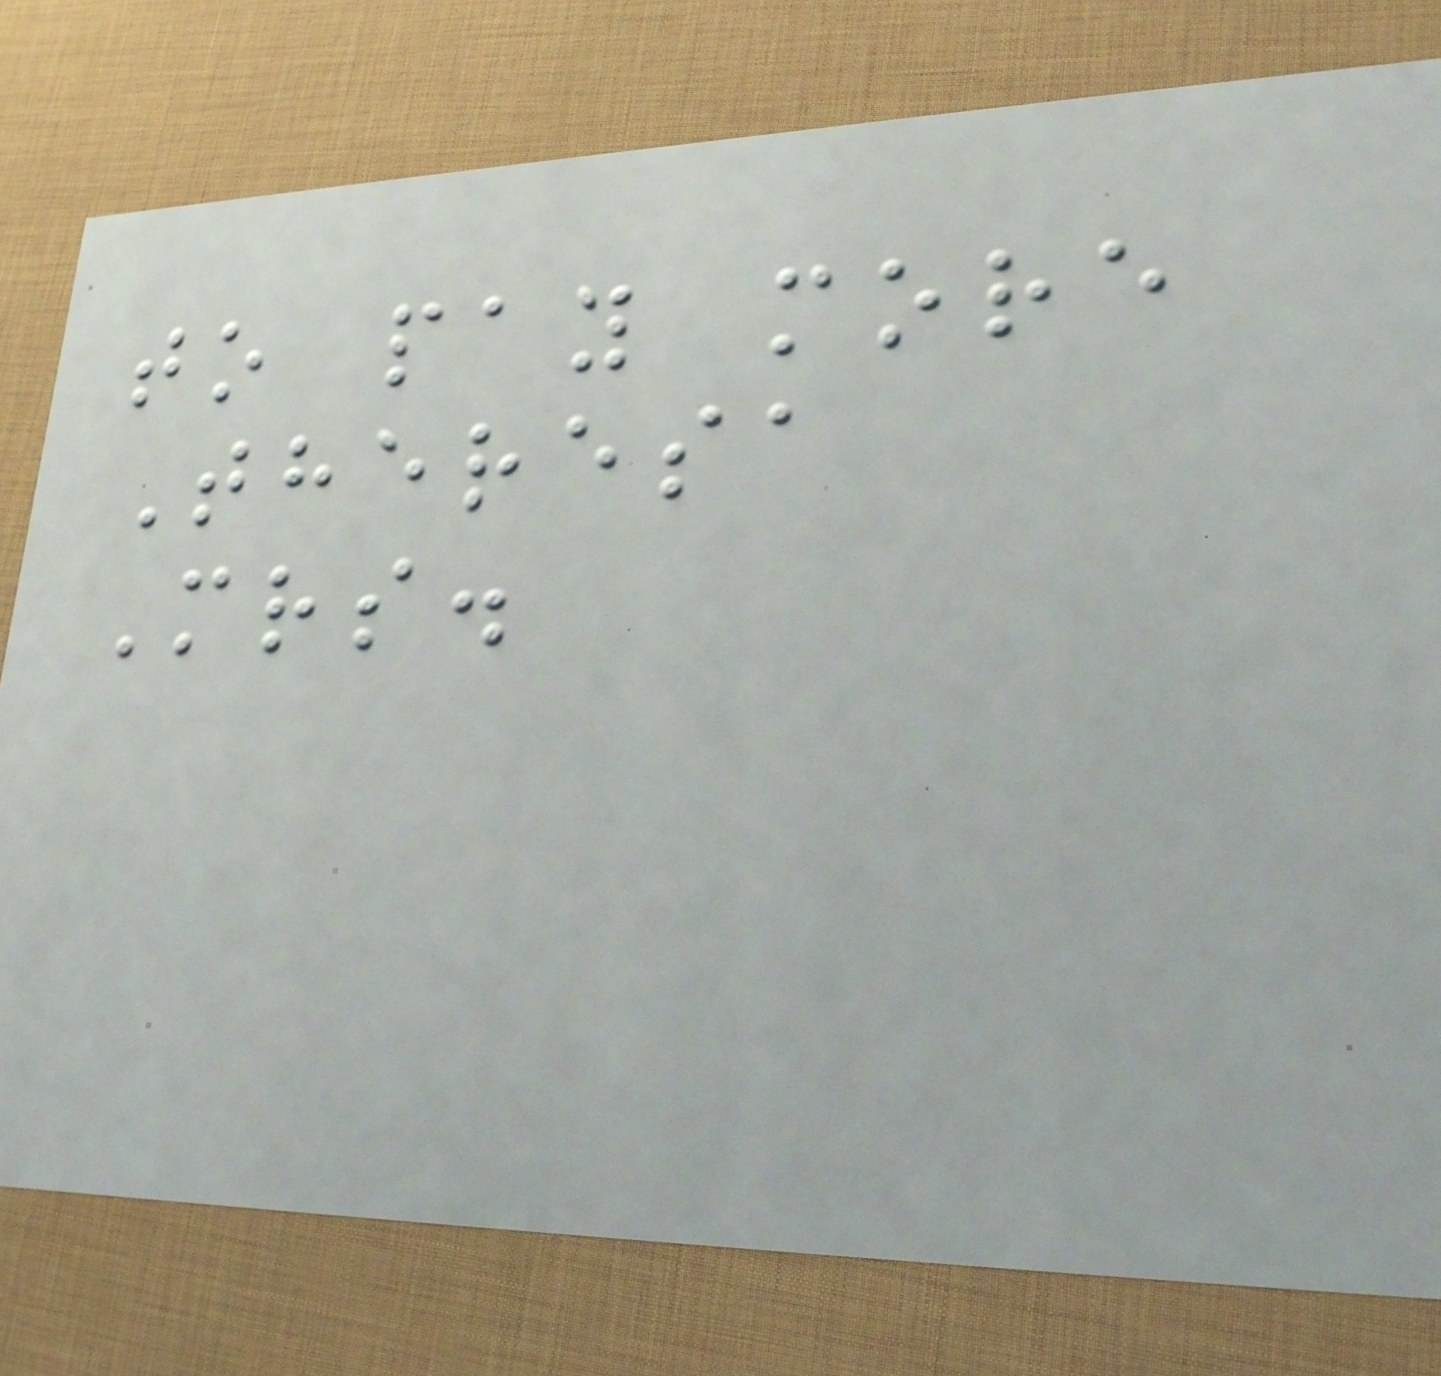to pay more
Theresa
Mrs.
